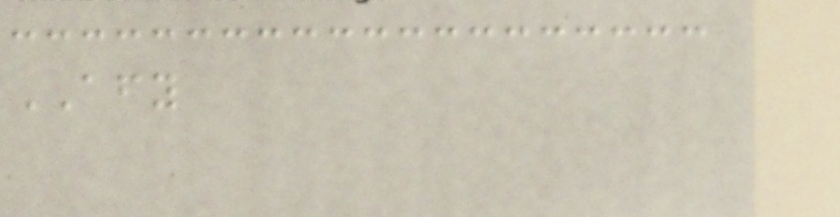AFY
